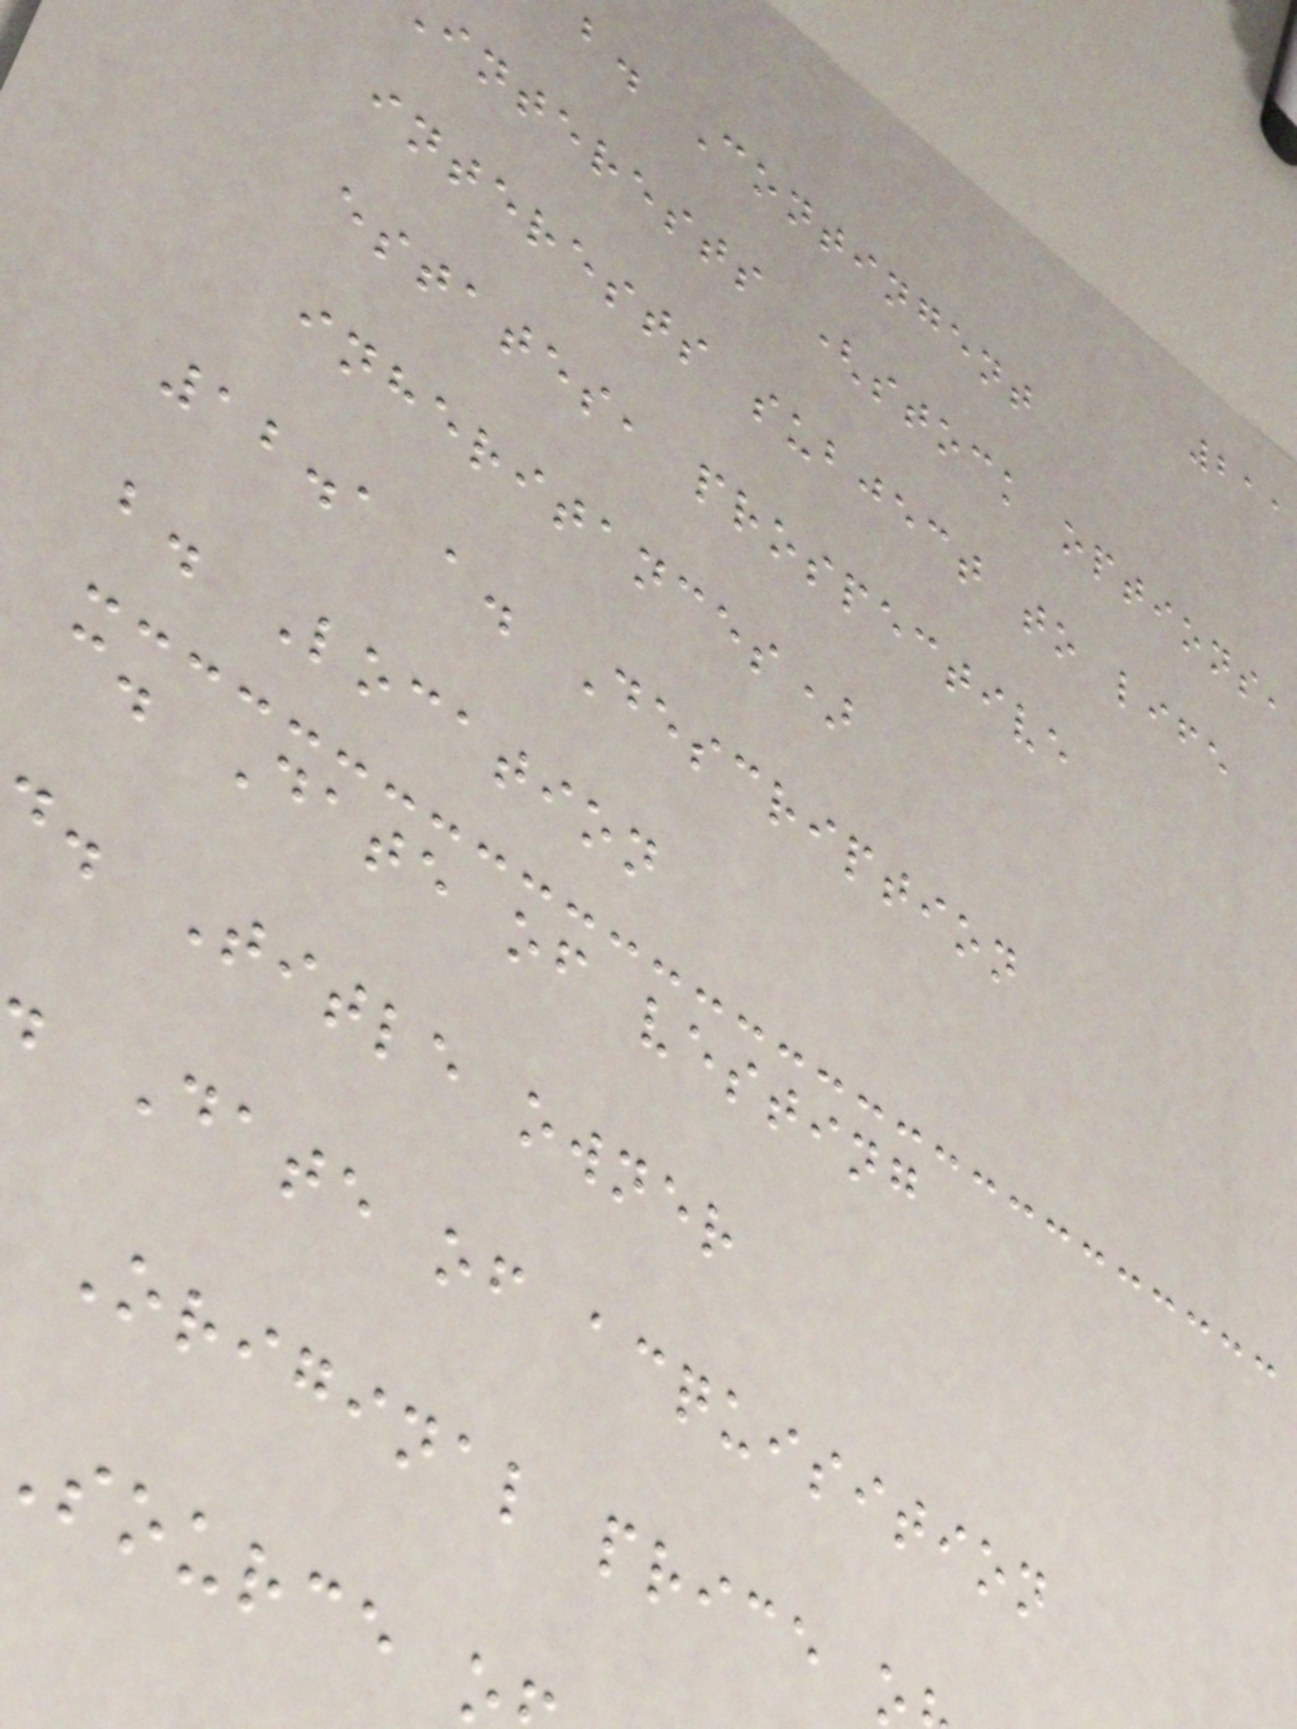211
b. Contingent
interests (stock options,
interests subject to life
estates, prospective
inheritances)
12.1 a. Description
b. Location
c. Date of vesting
. Title owner
Date of acquisition
Original price
